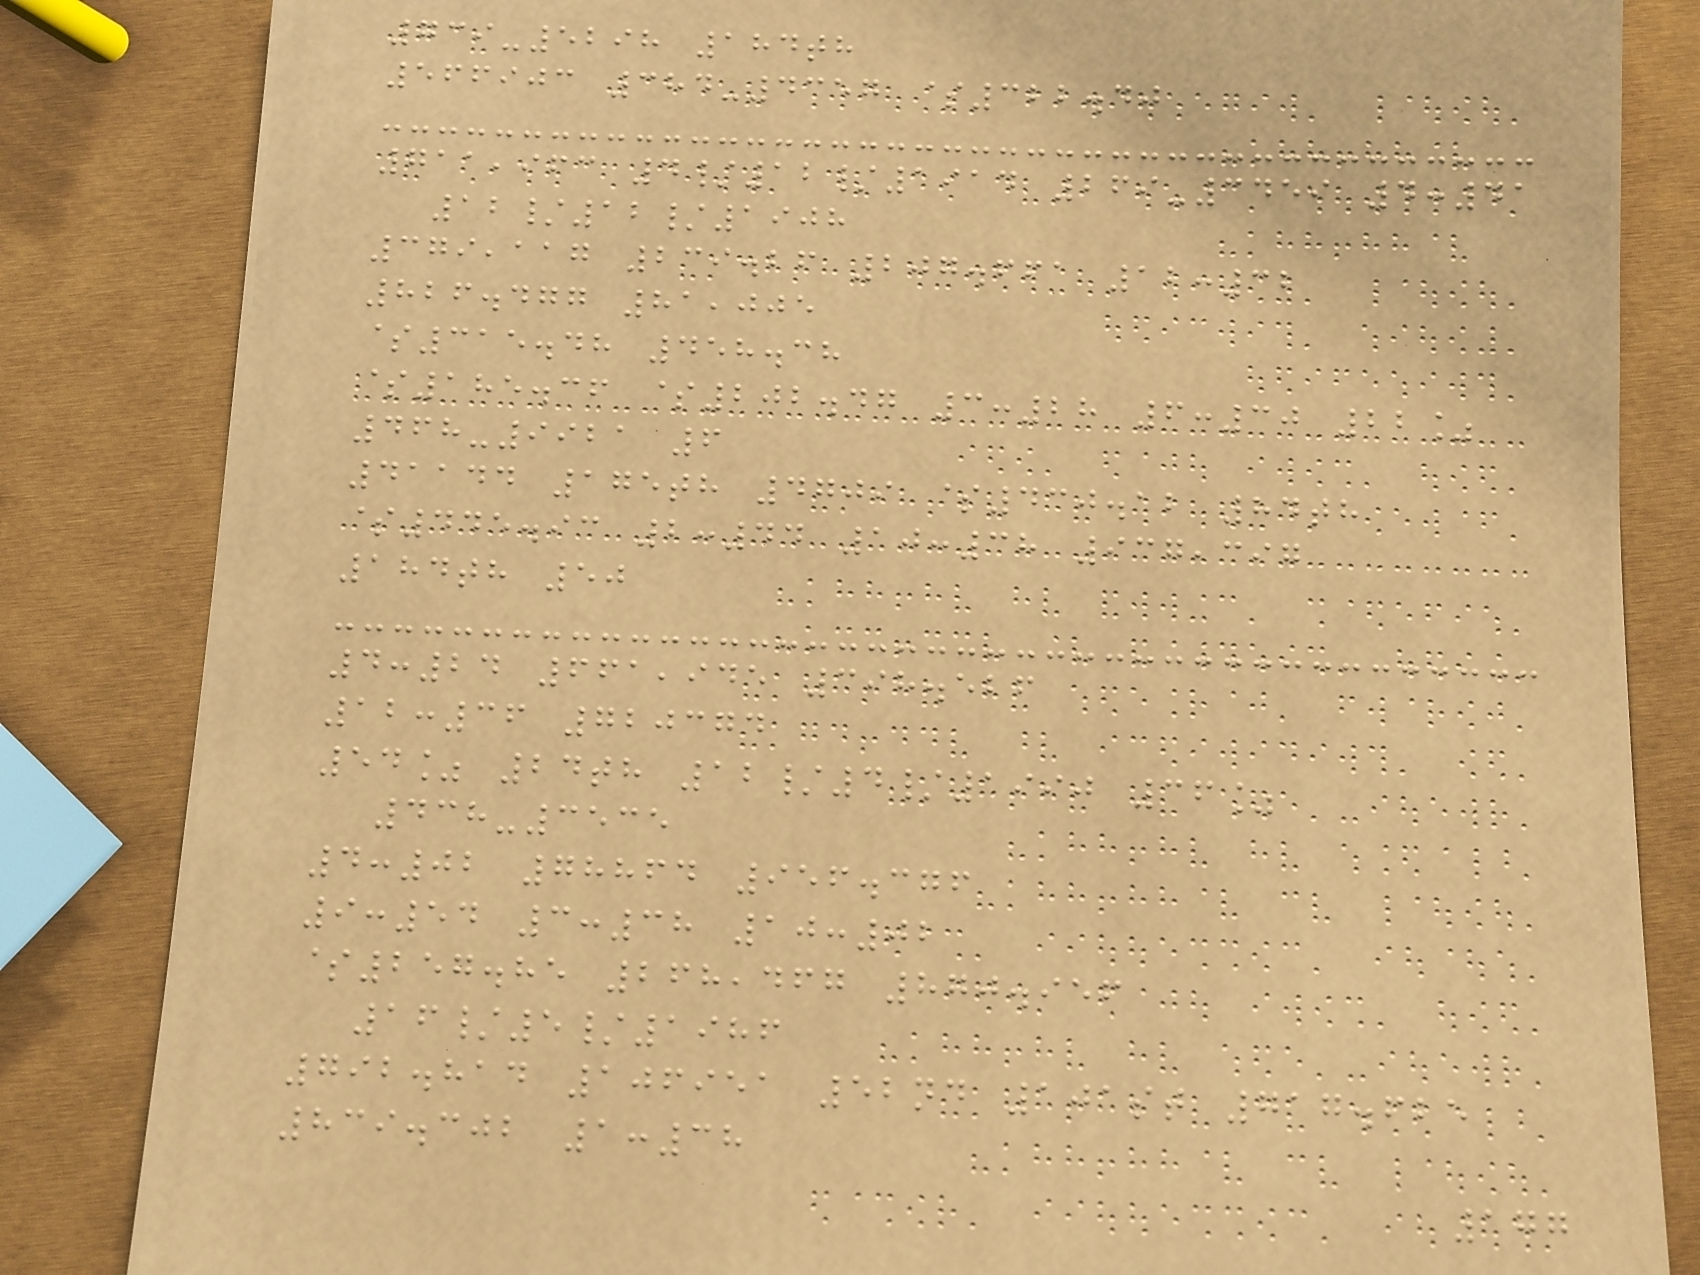739-5298 184th
566903 384-4357 $322.40
711,963 4/12/1914 269-3459 4:41
12/12/1908
379,117 239.26 207.661 12:32
826.477 81,005
$315.48 458.38
$185.36 $202.47 3:28 6:30 22%
468-9921 6
41144 175th 4709 $430.12 84th
$445.93 2:44 10:38 937,397
184th 50
4:24 661,945 398.526
12:36 720374
54% 24th 12/4/1990 36%
438-3535
4:02 78864 956.376
9:54 3:38 10:02
$257.85 268,467 870.956
16/5/1986
792.814 106951 52nd 101st 717.625
839.302 1:38
177
